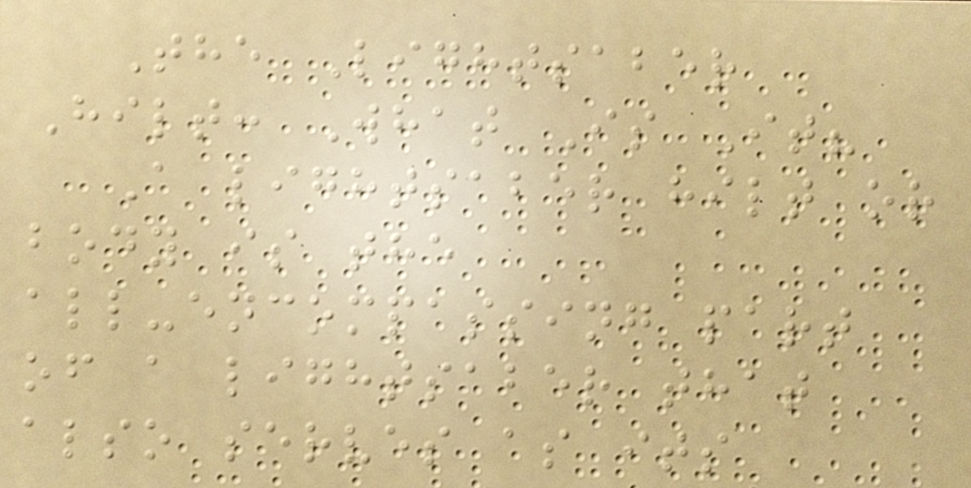The Lightsaber
Hilt: What Is It?
A lightsaber hilt or
body is the
all-encompassing part
of a lightsaber that
also serves as its
